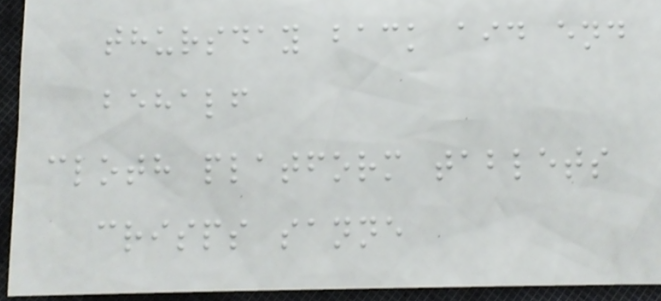thursday back aid end
behalf
cloth platform tablets
crisps sanne
